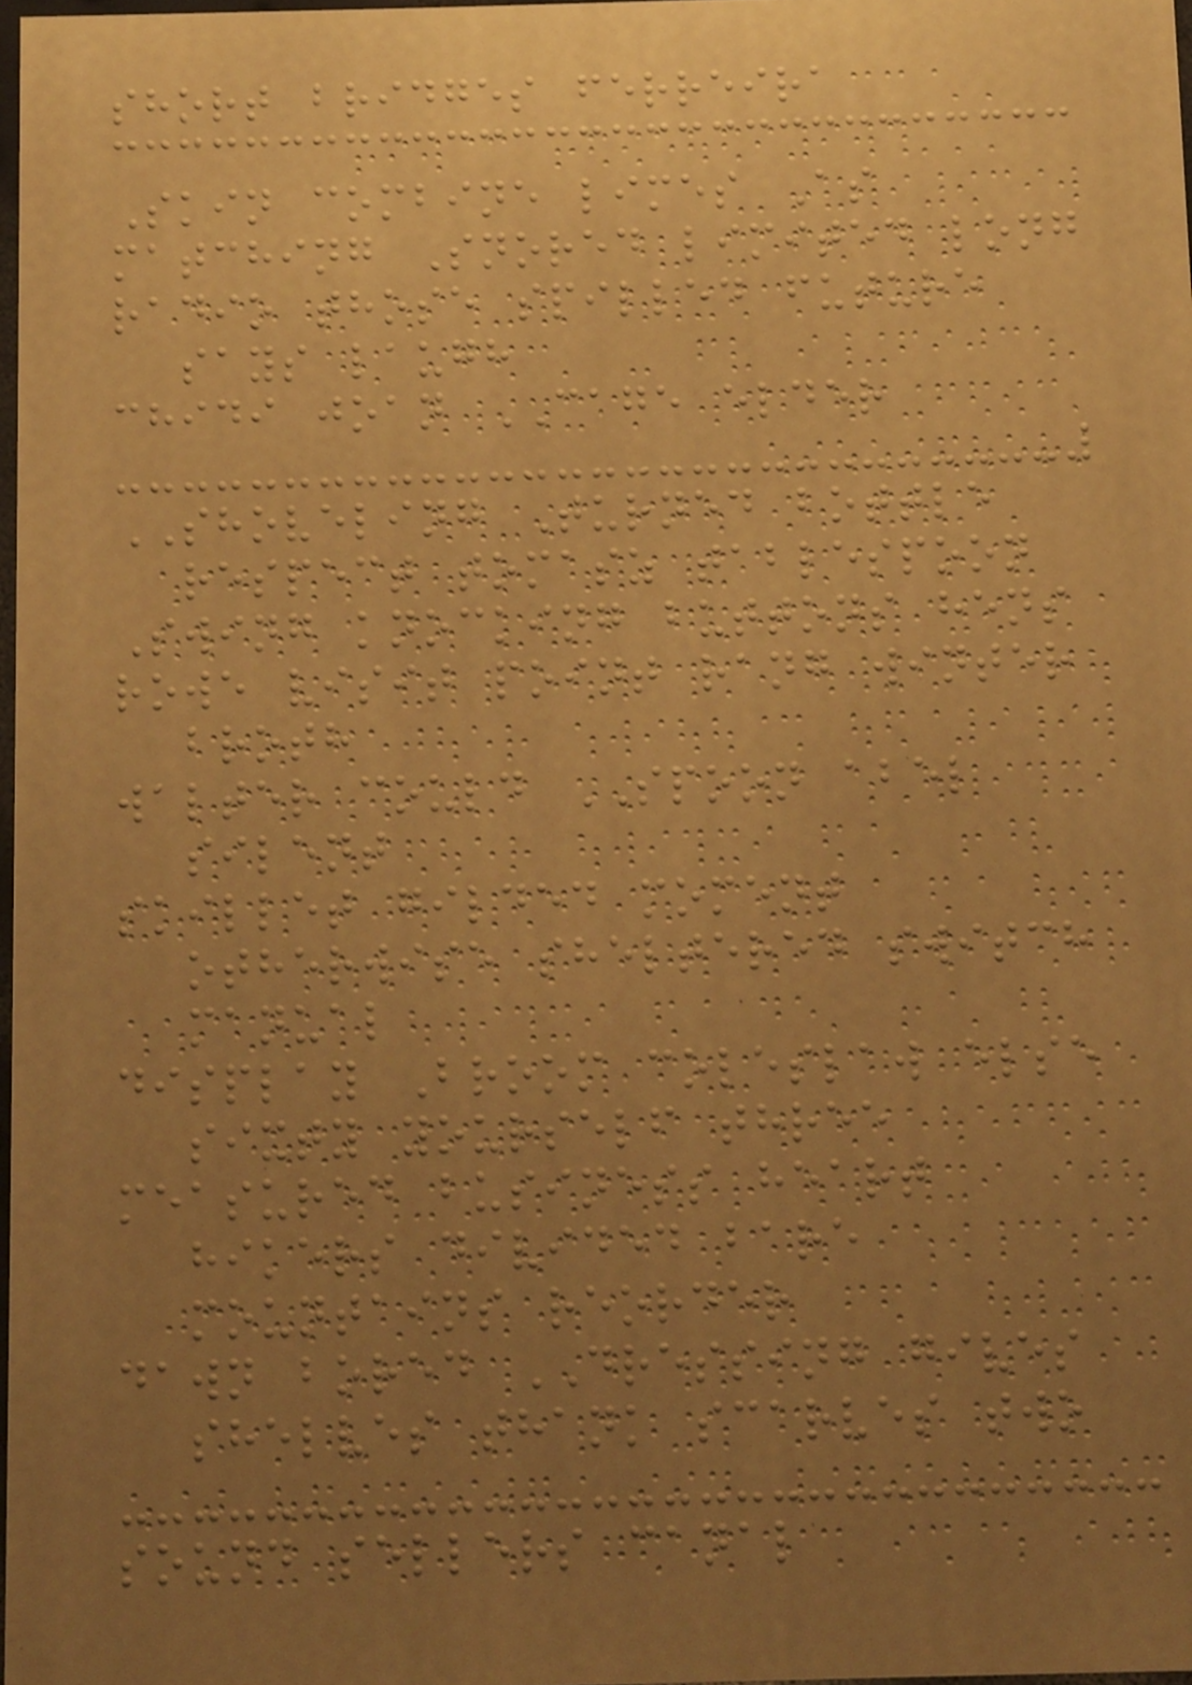short bridges ferreira
Skin combine limes As
matching Snored limited long
radio those spilled future
says laugh
chidi joan CAGE elder
SHOVELING Turned bottle
respect tomasz tablespoon
Swing knocking buttons hens
rowe visit point rang winter
broth
walter could SPOON abel
silent
skillet gilded moment
otherwise sheltered switch
manual
display Broom coleslaw else
sixty yourself three
measured business heart
hikers divided bare
mountains reorder
dawn bored DRESSING gives
shelves thank scarves two
sound sellers canal
